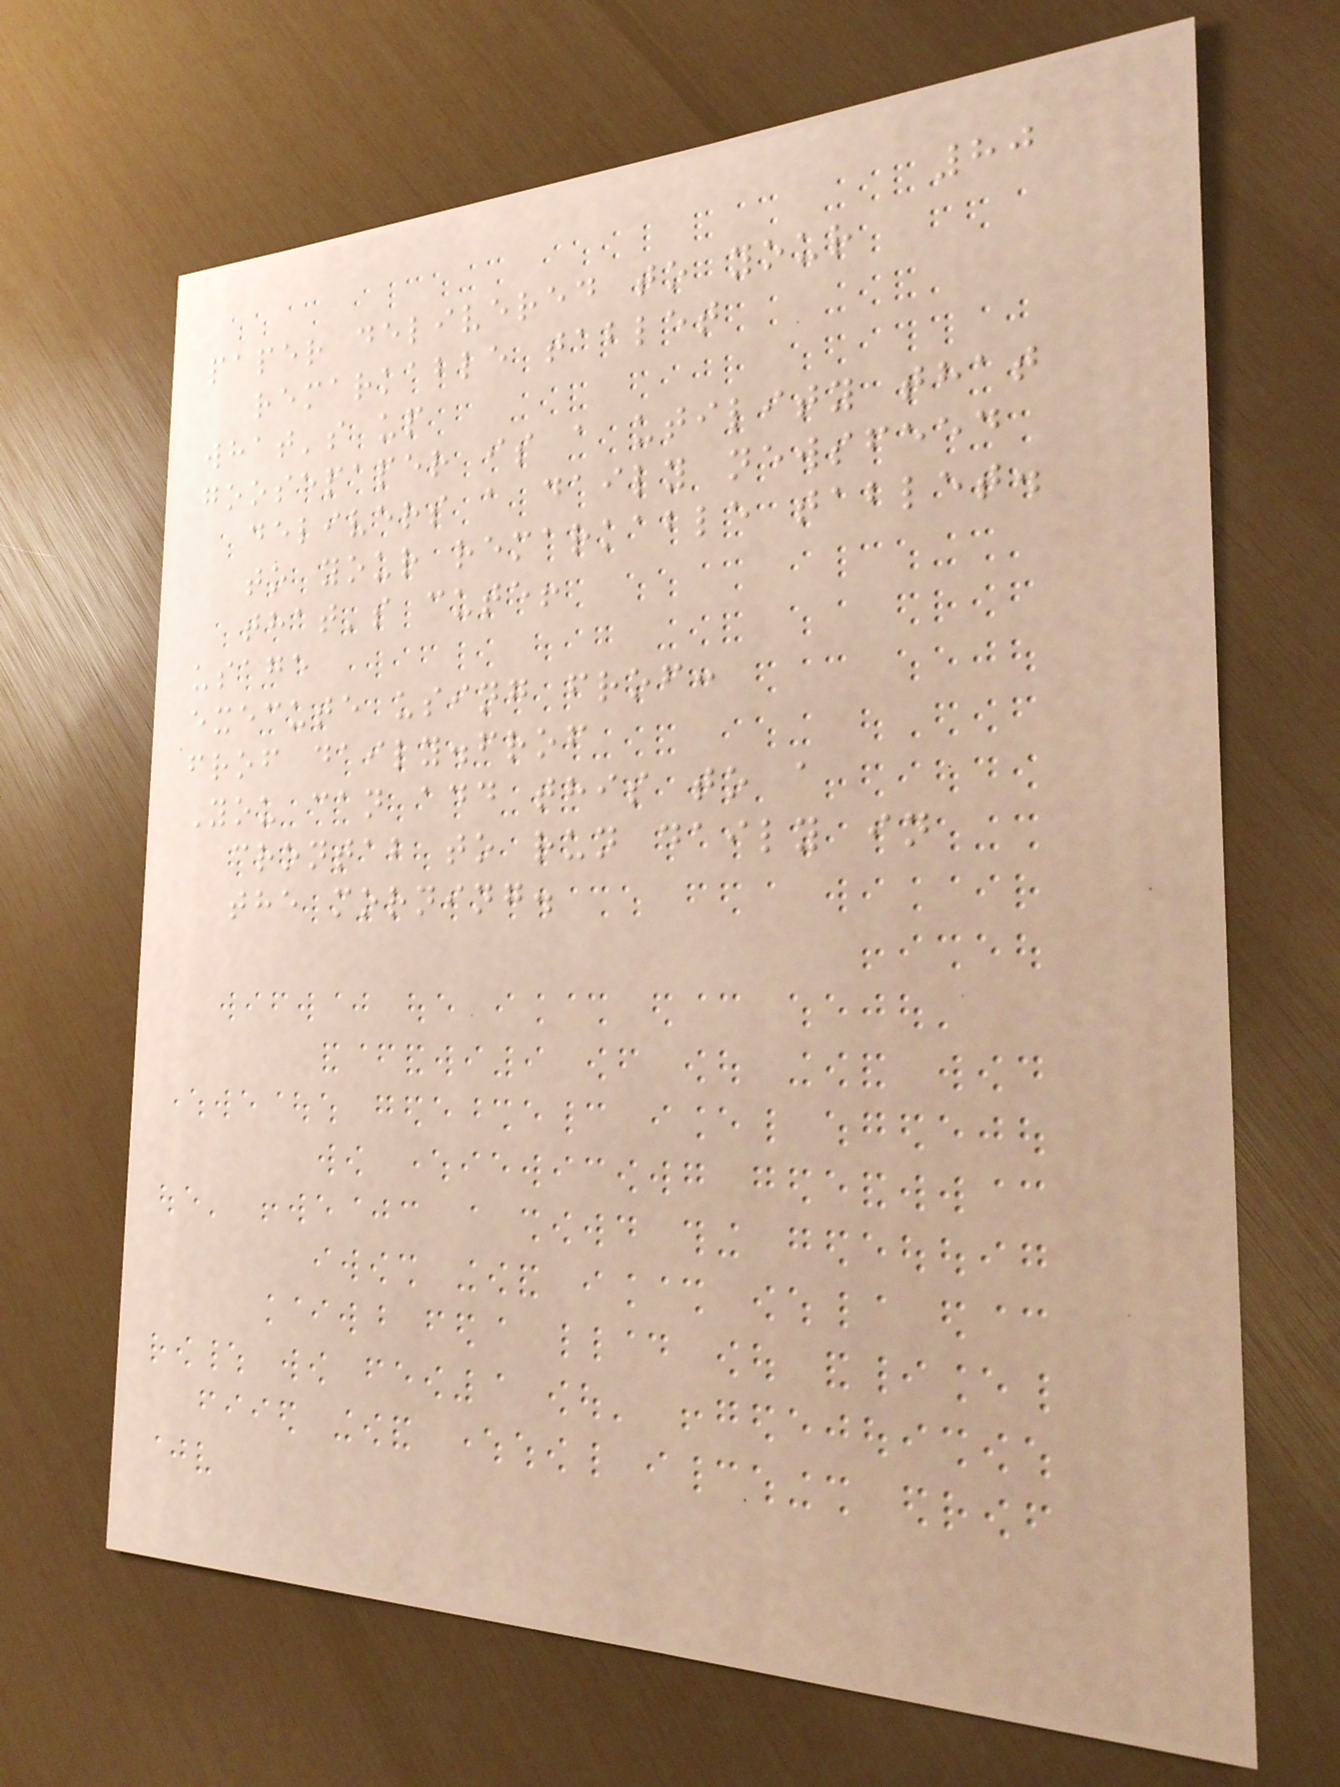80
paper delivered to your
remarkable tablet
what's up
goosepaper is a utility that
delivers a daily newsfeed
to your remarkable tablet.
that's cute!
usage
execute using frof:
frof daily.frof
You can add this to a
crontab to run daily in
the morning.
